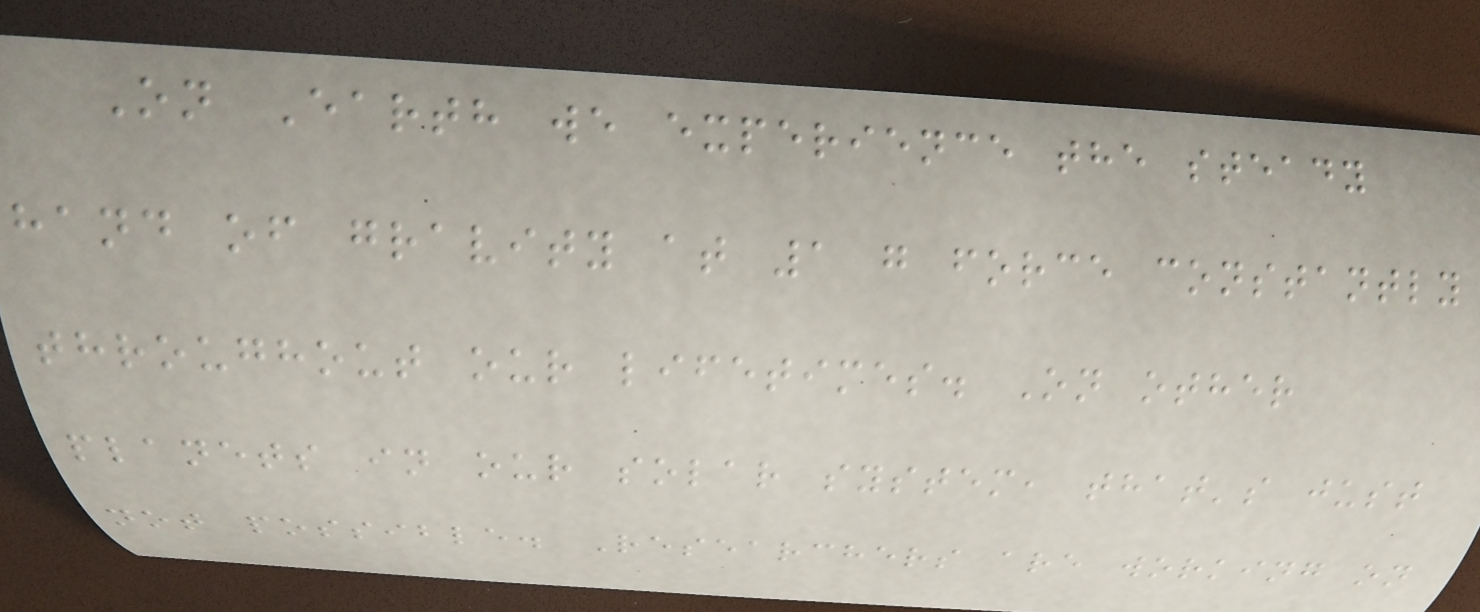On Earth we experience the steady
hand of gravity at 1 g force constantly
throughout our lifetimes. On other
planets in our solar system, that's just
not possible. Researchers are working on
